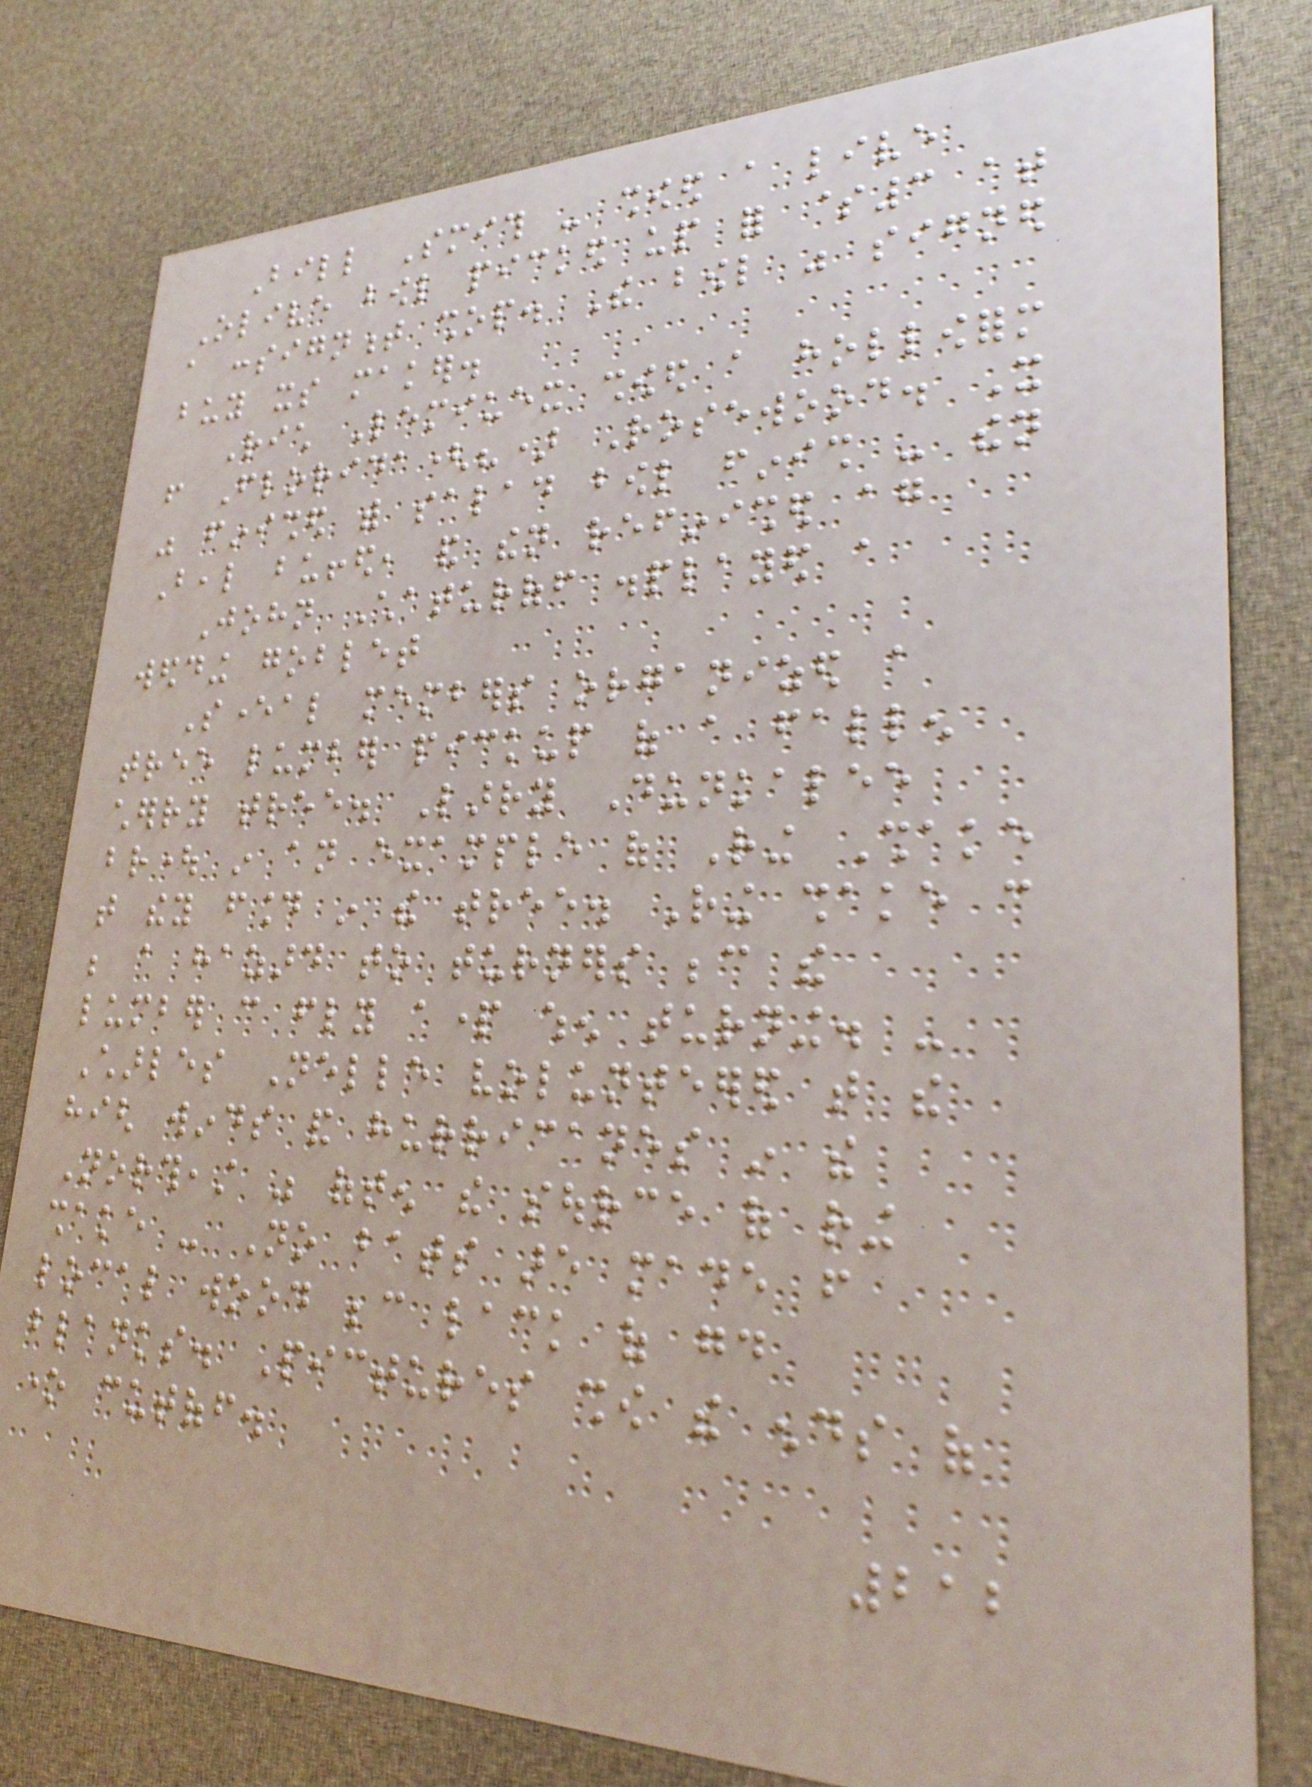Bill Smith - showed a live
Olive bowl picked up for $3 at
a consignment shop. The bowl was signed
buy its maker.
Rich Lemiuex showed a hollowform
from Florida(?) Rosewood. It
was finished with salad bowl finish - then
Beal buffed, and then refinished again
John Chaturoff displayed a
wedding goblet
Several members organized a
tree lumber pickup of a fallen
cherry tree. Larry Dunkalee
brought in an example of Ring Shake
that they found in the tree. Ring shake can
be a hazard to turners because the
lumber can fly apart when turning. -
Charles Nelle volunteered that the
high winds and hurricanes in the
Northeast was often the source of ring
shake - No bats are made from
local wood because lack of good
blanks. Pictures show the ends of
one cutoff.
212
